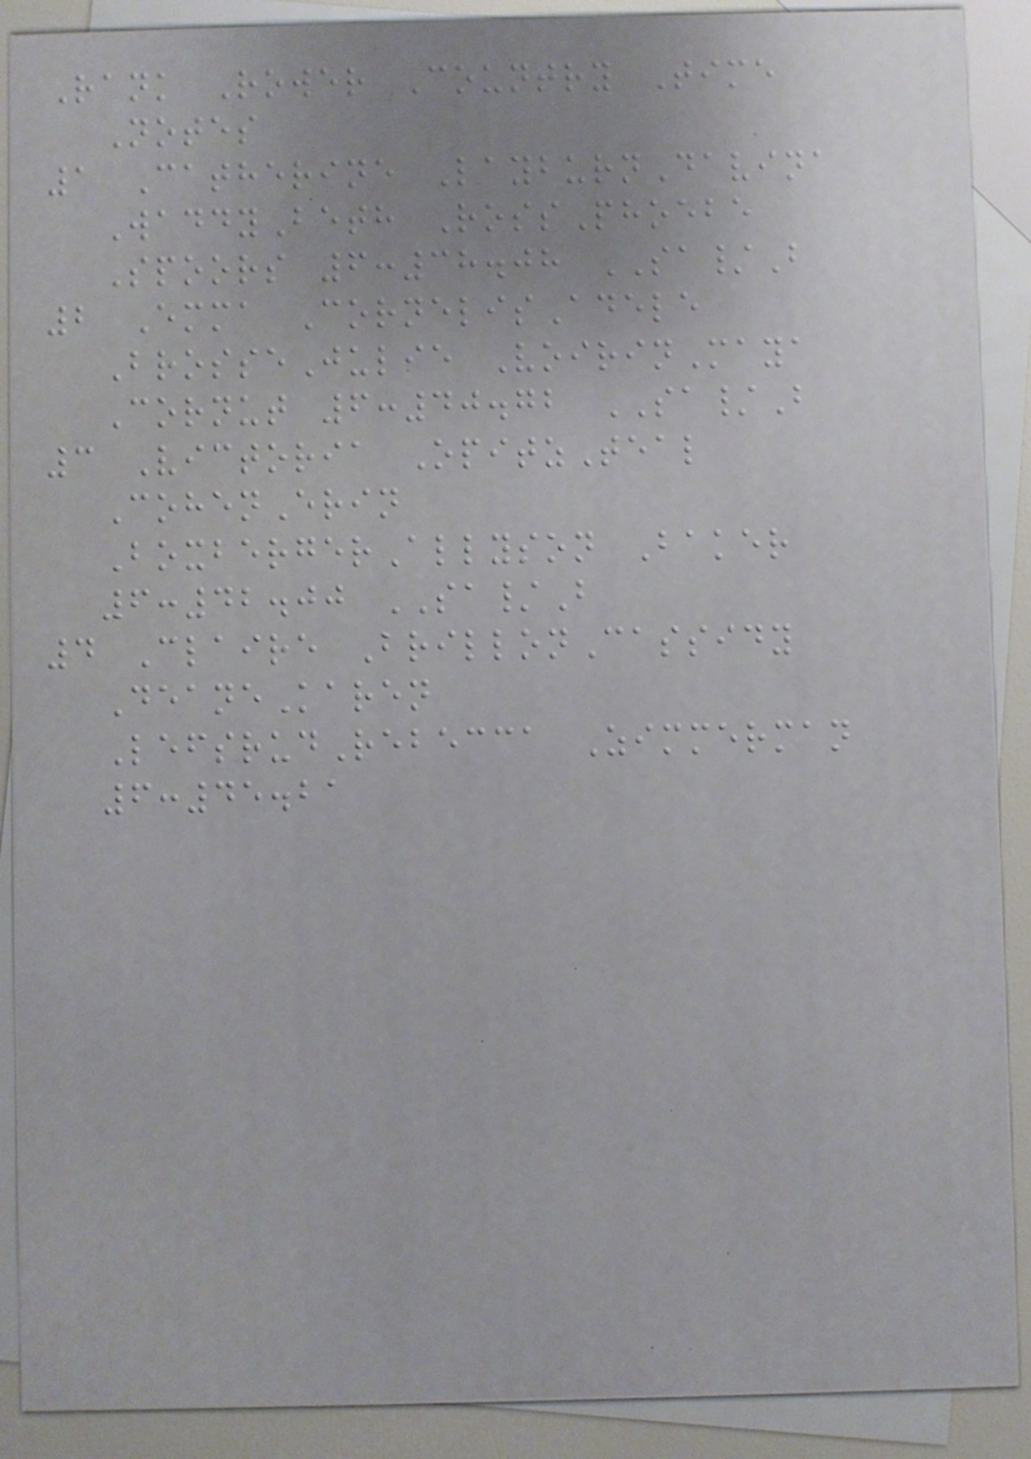Rank Rower Country Time
Notes
1 Catherine LayburnDavina
WaddyBeth RossPhoebe
Spoors 6:38.08 SA/B
2 Emma CornelisAdele
BrosseJulie VoirinMaya
Cornut 6:40.72 SA/B
3 Victoria OpitzTeal
CohenErin
BoxbergerAllyson Baker
6:42.00 SA/B
4 Claire BrillonCassidy
DeaneKaren
LefsrudRebecca Zimmerman
6:45.21
